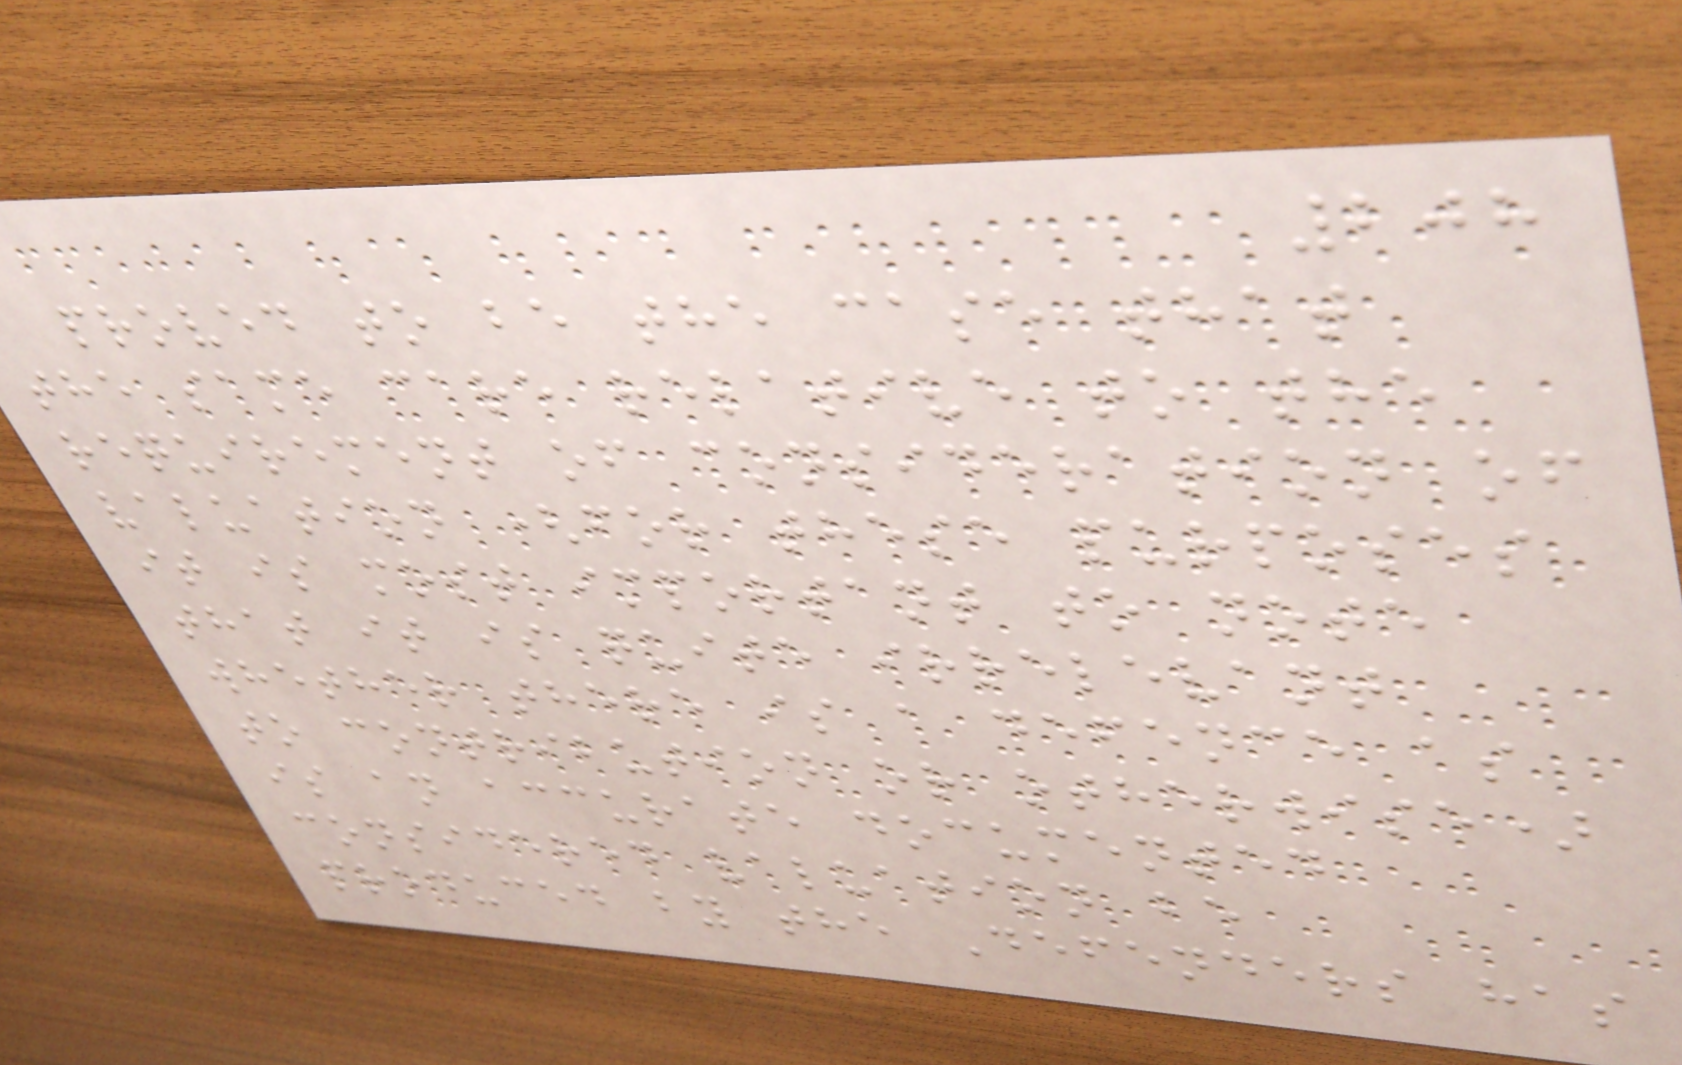208
proved to be the case that
the same care relative to the
requirement of consideration of
valuation (for these purposes
it is most important to note
that it is quite irrelevant
whether there is a defence as
to contribution or otherwise)
is an accurate documented
considered valuation be
produced by the Defenders has
